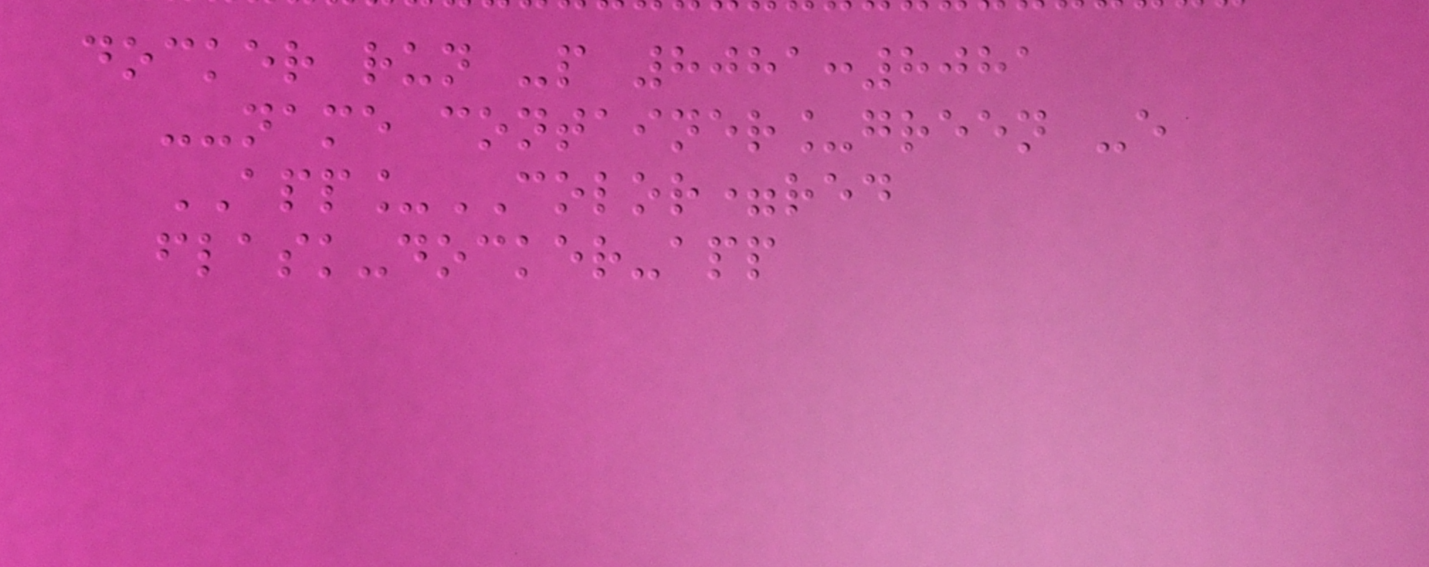docker run -p 8081:8081
--name container_green -e
APP_COLOR=red
flask-docker-app
